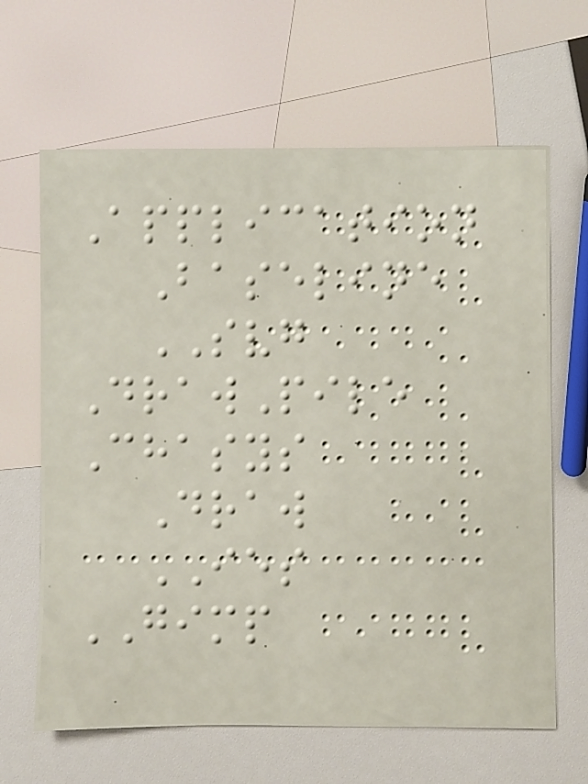Application
Baseline
SVG
DrawPile
Chasys
Draw
IES
GIMP
